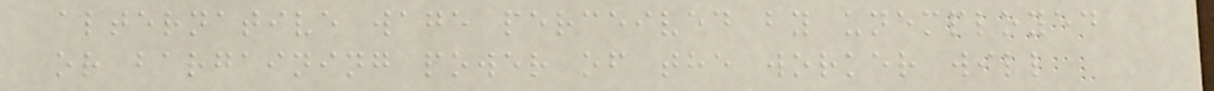alternative wage perceived by unemployed
or bargaining power of the worker will
